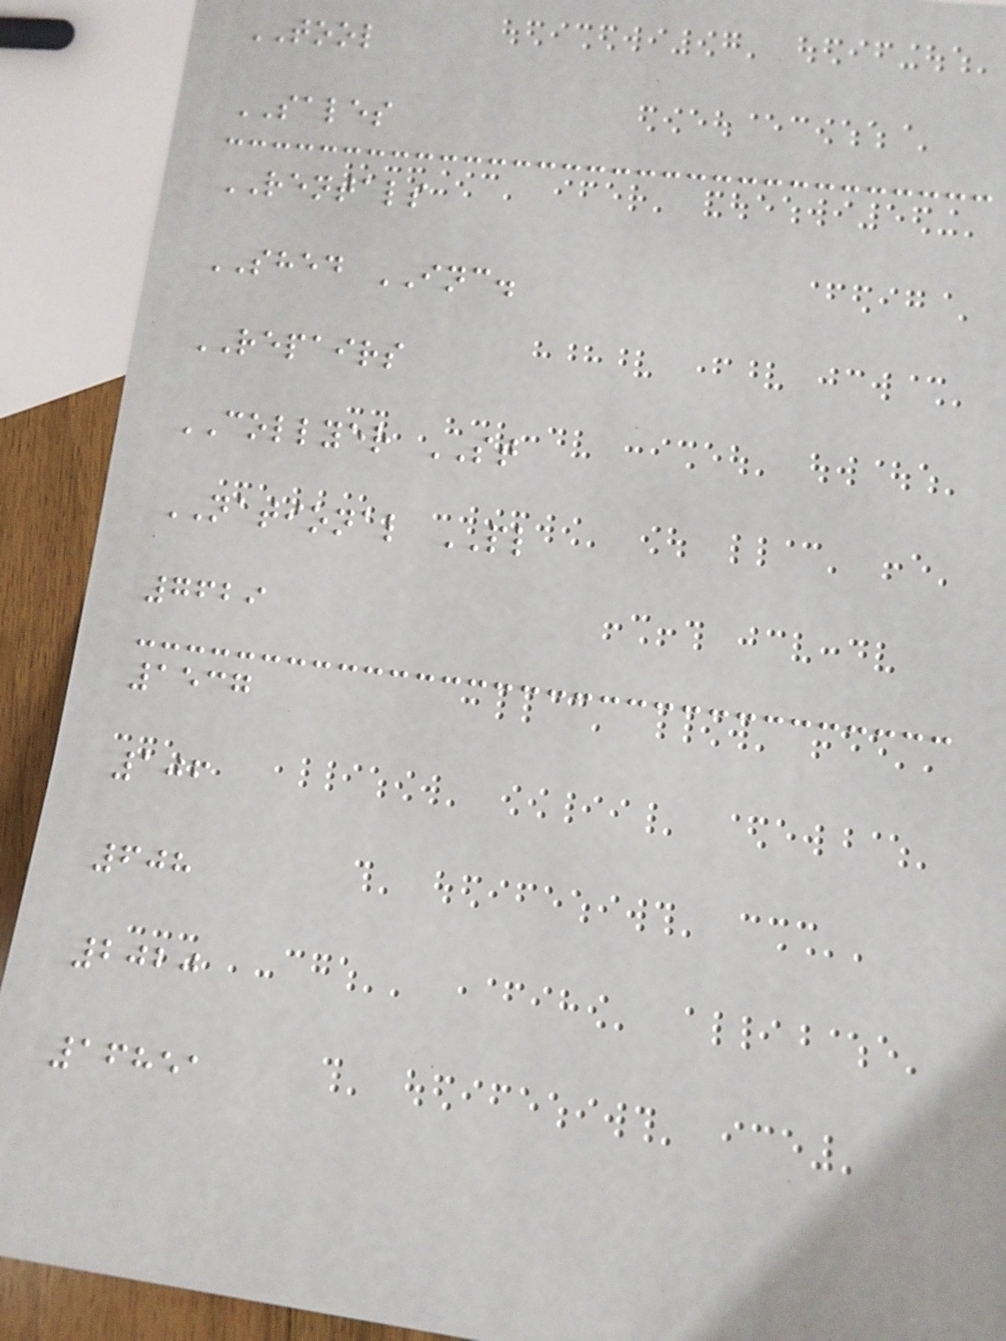TOOL
SALES
RENTALS
SHED INC.
REPAIRS
COLLYER ST
NATIONAL PL
7629
1537
106
608
2020
16851
